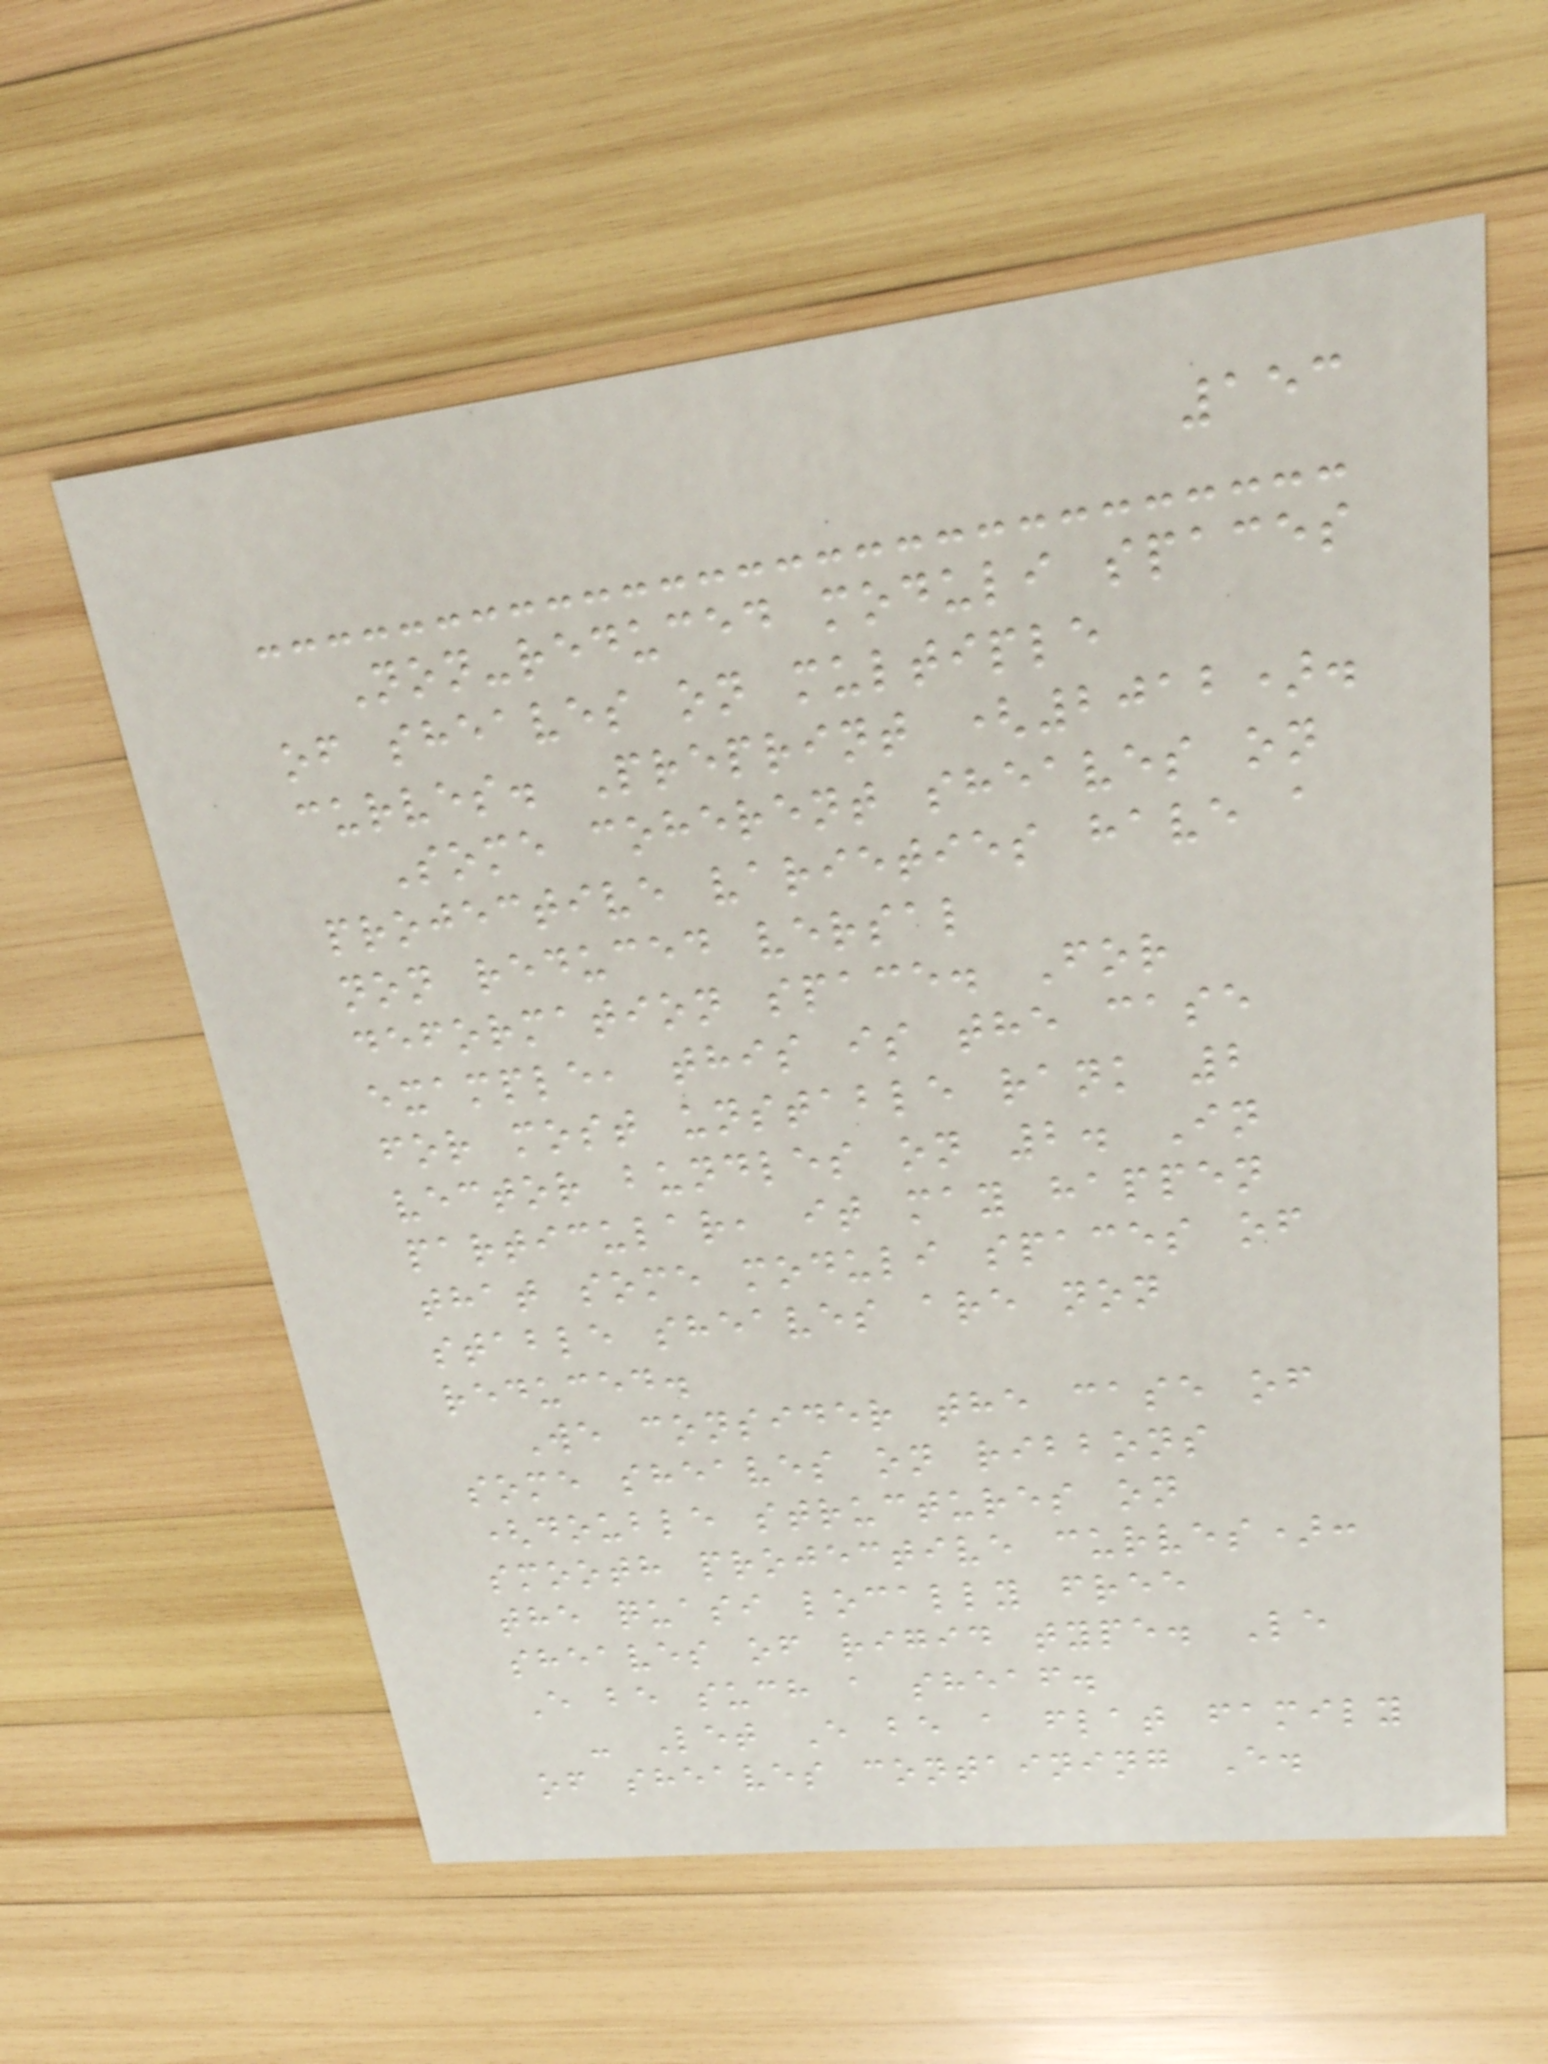153
Non-reduced moduli spaces
of sheaves on multiple
curves. Preprint (2012).
Some coherent sheaves on
projective varieties have a
non reduced versal
deformation space. For
example, this is the case
for most unstable rank 2
vector bundles on 2. In
particular, it may happen
that some moduli spaces of
stable sheaves are non
reduced.
We consider the case of
some sheaves on ribbons
(double structures on
smooth projective curves):
the quasi locally free
sheaves of rigid type. Le
E be such a sheaf.
- Let E be a flat family
of sheaves containing E.
